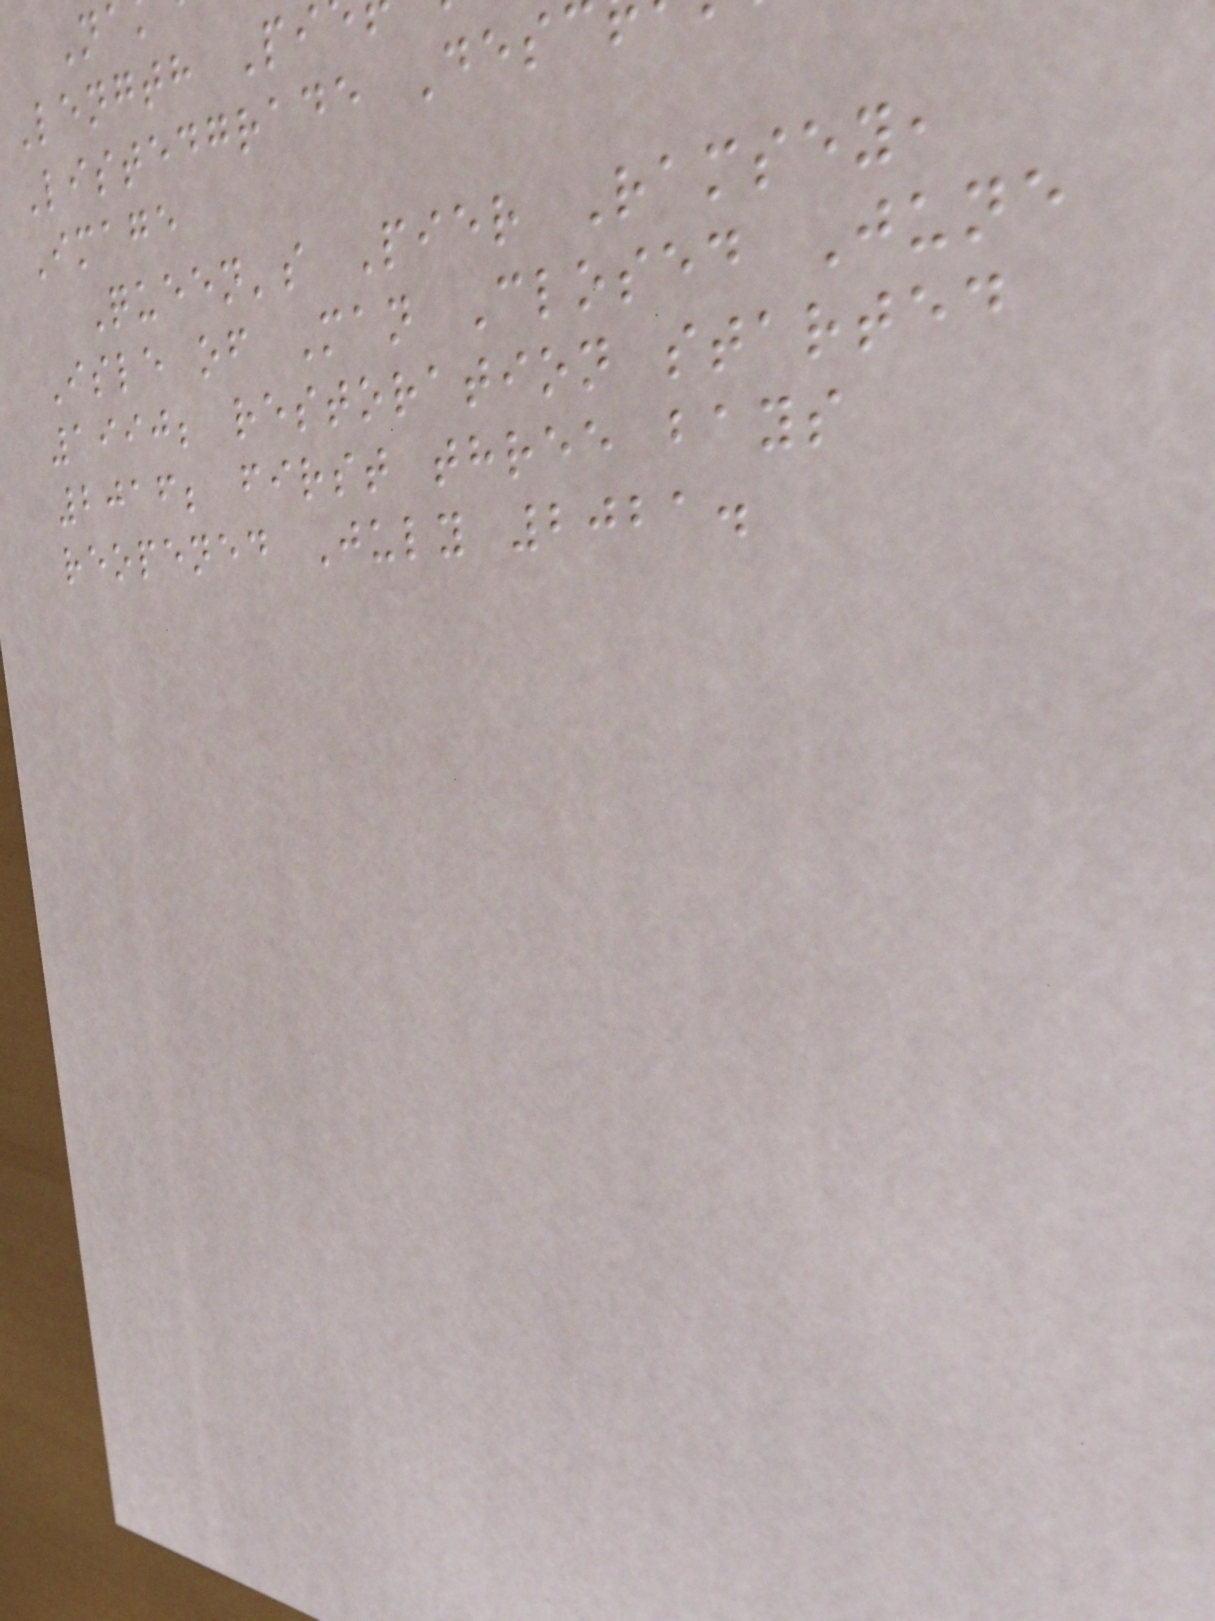Length Pi
Listedgrade Des
Image
Queen's Pier Ramsey,
Isle of Man Closed June
1990; restoration started
2016; first three bays
reopened July 2021.
